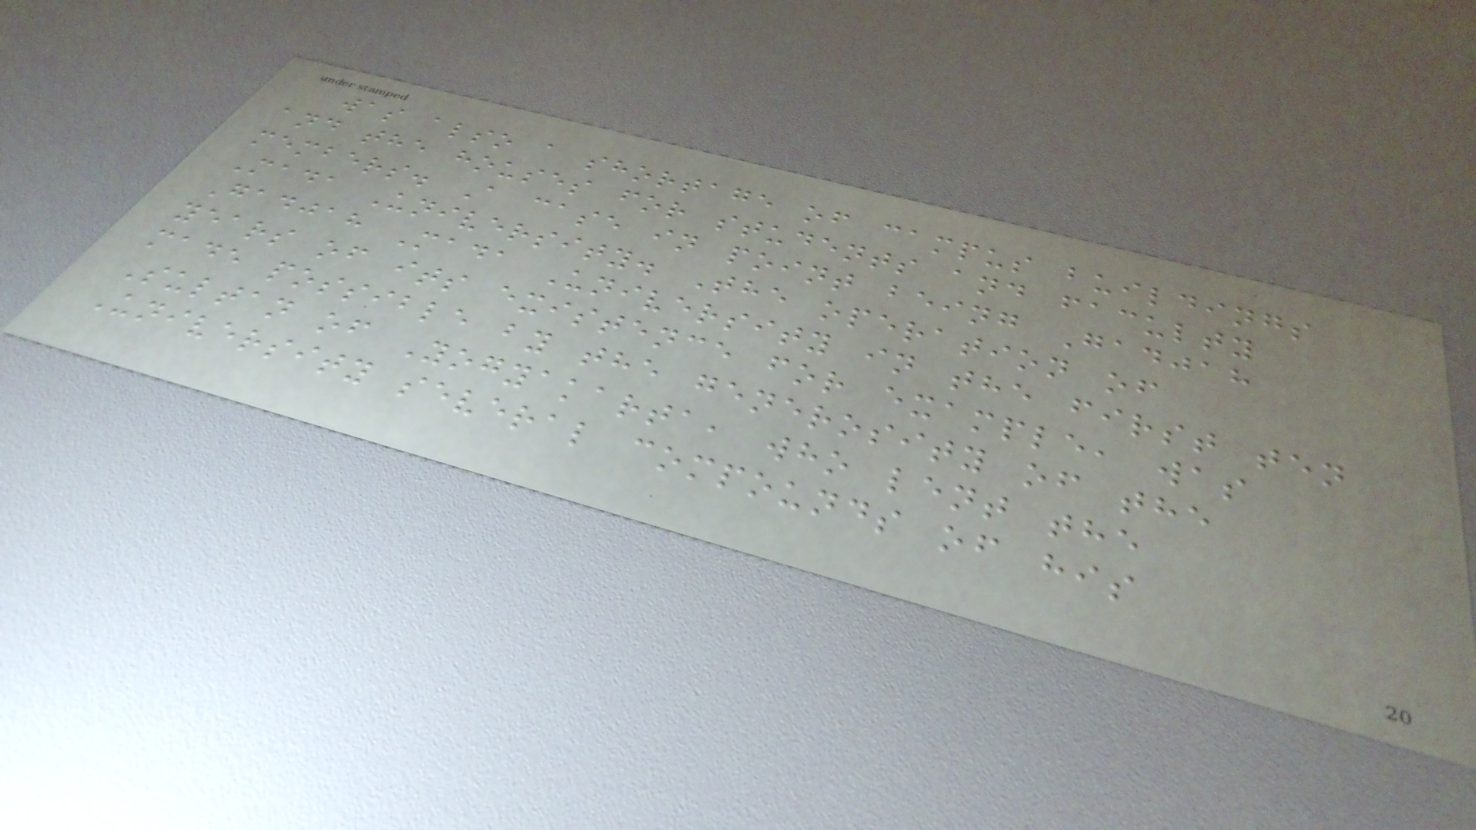was also a shortage of campus buildings
and the houses for students and faculty
members. A case in point being Gadjah
Mada University. The operation of
Gadjah Mada University in the first ten
years of its existence for example, was
made possible by the generosity of the
Sultan of Yogyakarta, who lent the
University several compounds of his
